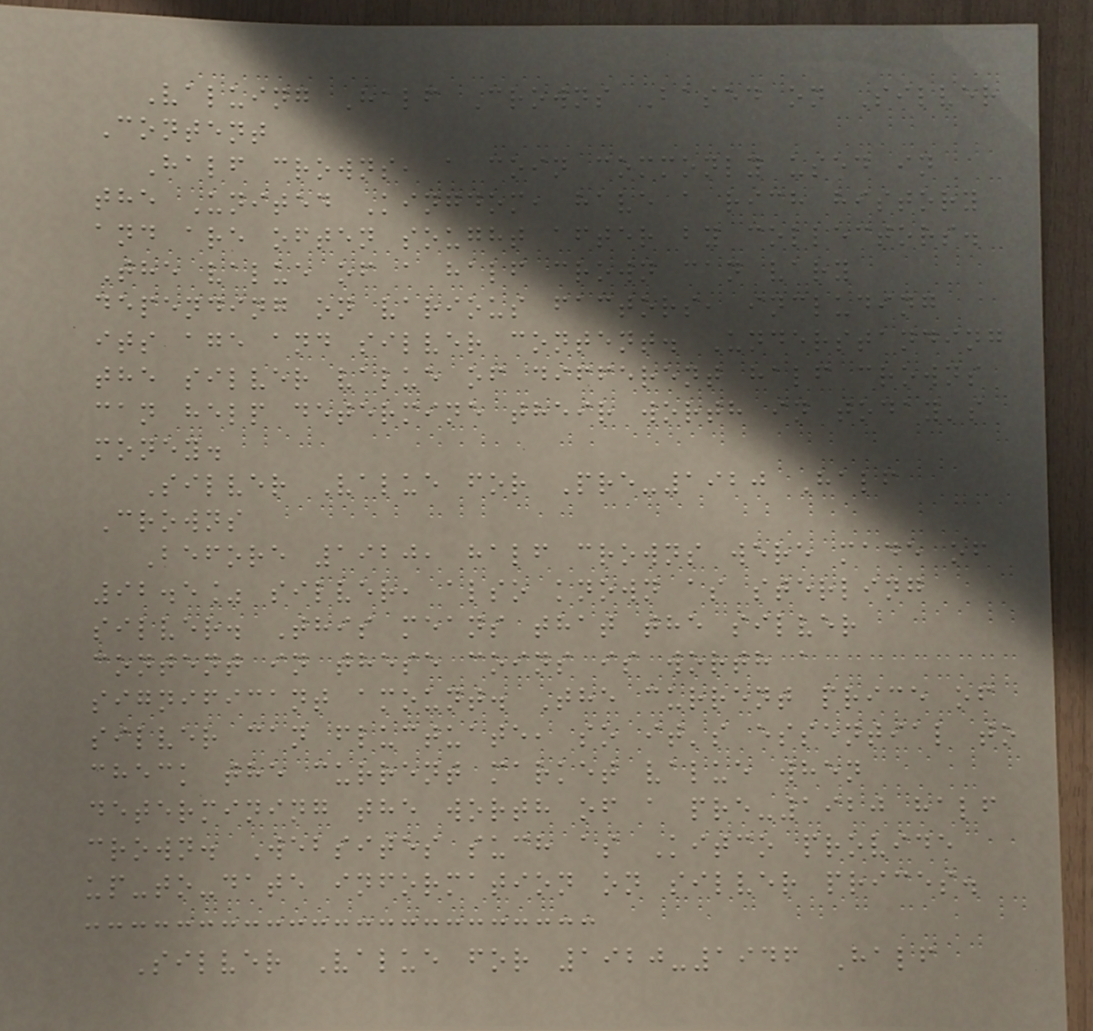Valuing Half Crowns Based on Silver
Content
Half crowns, a coin commonly used in
the United Kingdom, have a rich history
and are often sought after by collectors.
The value of a half crown can vary
depending on various factors, including
its age and silver content. Understanding
the silver value of different half crowns
can help determine their worth in today's
money.
Silver Value for Pre-1920 Half
Crowns
Before 1920, half crowns were made of
92.5% silver, also known as sterling
silver. This means that the silver
content in these coins is worth a
significant amount. The current price of
silver can fluctuate, so it's essential to
check the current market value when
determining the worth of a pre-1920 half
crown. Websites such as Kitco provide
up-to-date information on silver prices.
Silver Value for 1920-1946 Half
